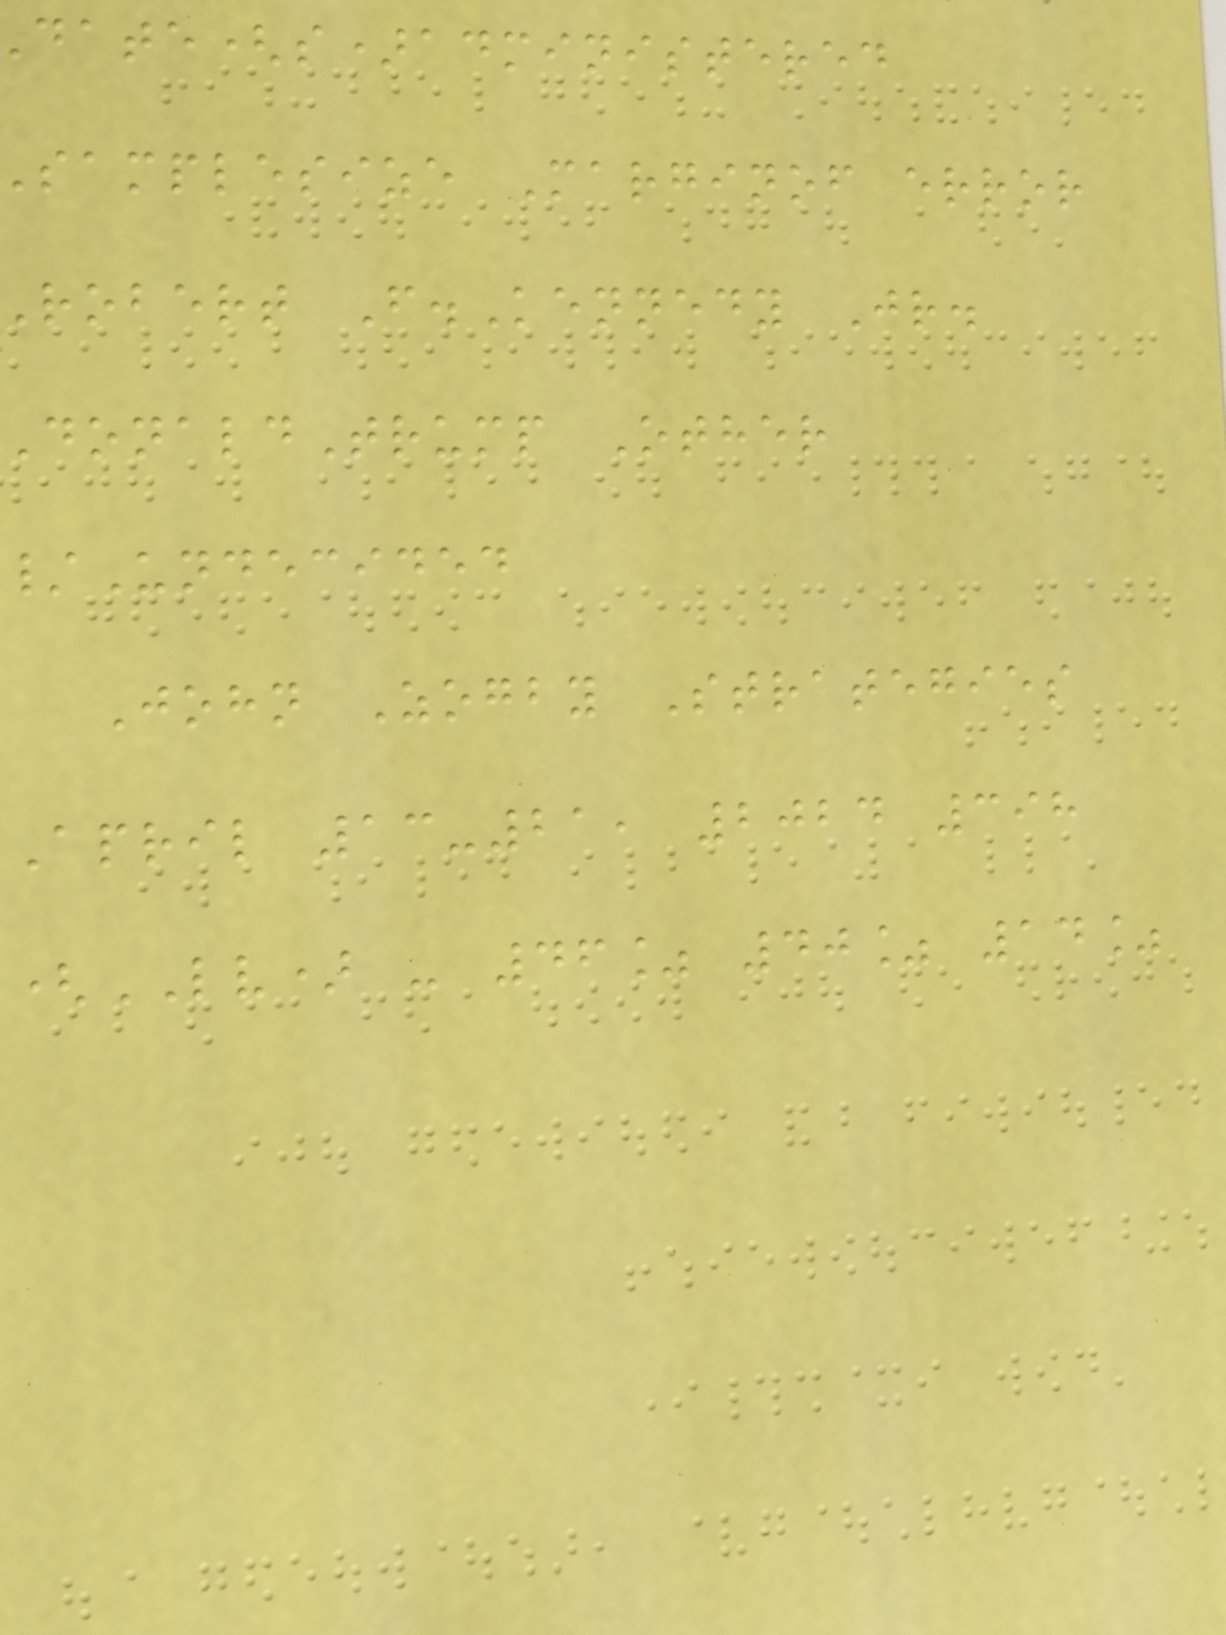date(s)administered
samplesize Marginof error
robert F.Kennedy Jr.
onaldTrump Other
/Undecided
John Zogby Strategies
April 13-21, 2024 398
(LV) - 46% 40% 14%
